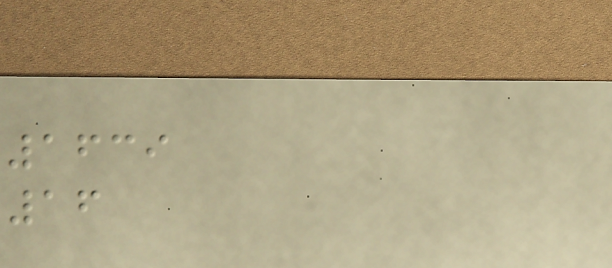1639
16
